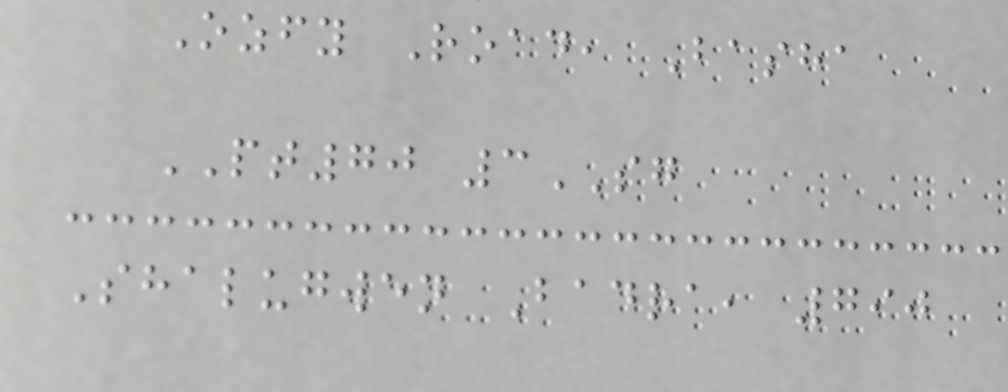Ozfy Road, Basha
PT70 3SG
Shalugwen Badra, 790
